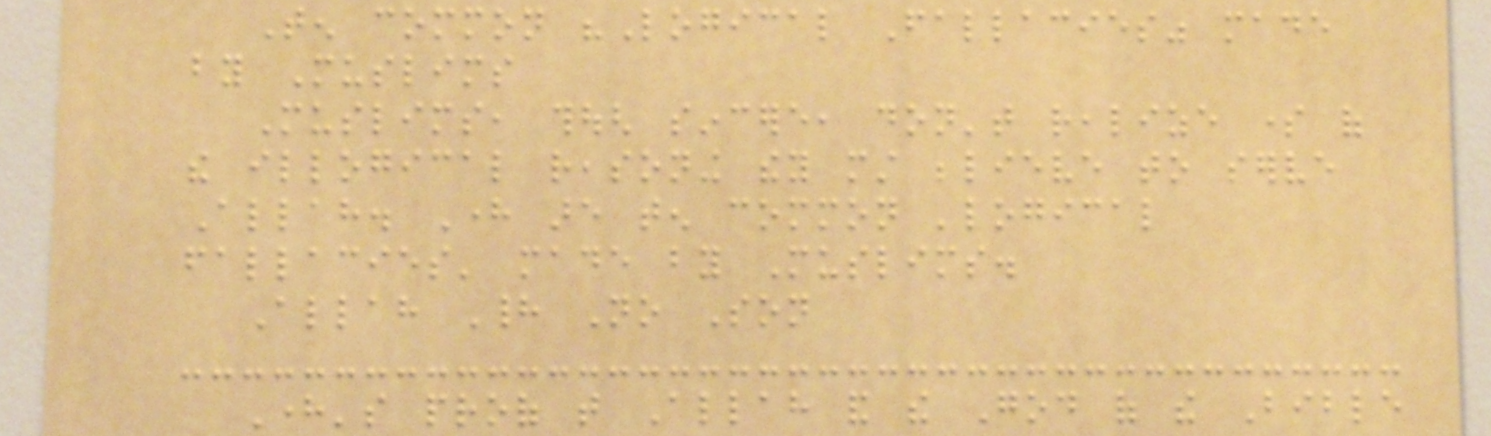Ten common "Logical Fallacies" made
by Muslims
Muslims, though sincere, don't realize some of
the illogical reasoning they must believe to serve
Allah. Here are ten common 'logical
fallacies' made by Muslims.
Allah Had No Son
Here's proof that Allah and the God of the Bible
